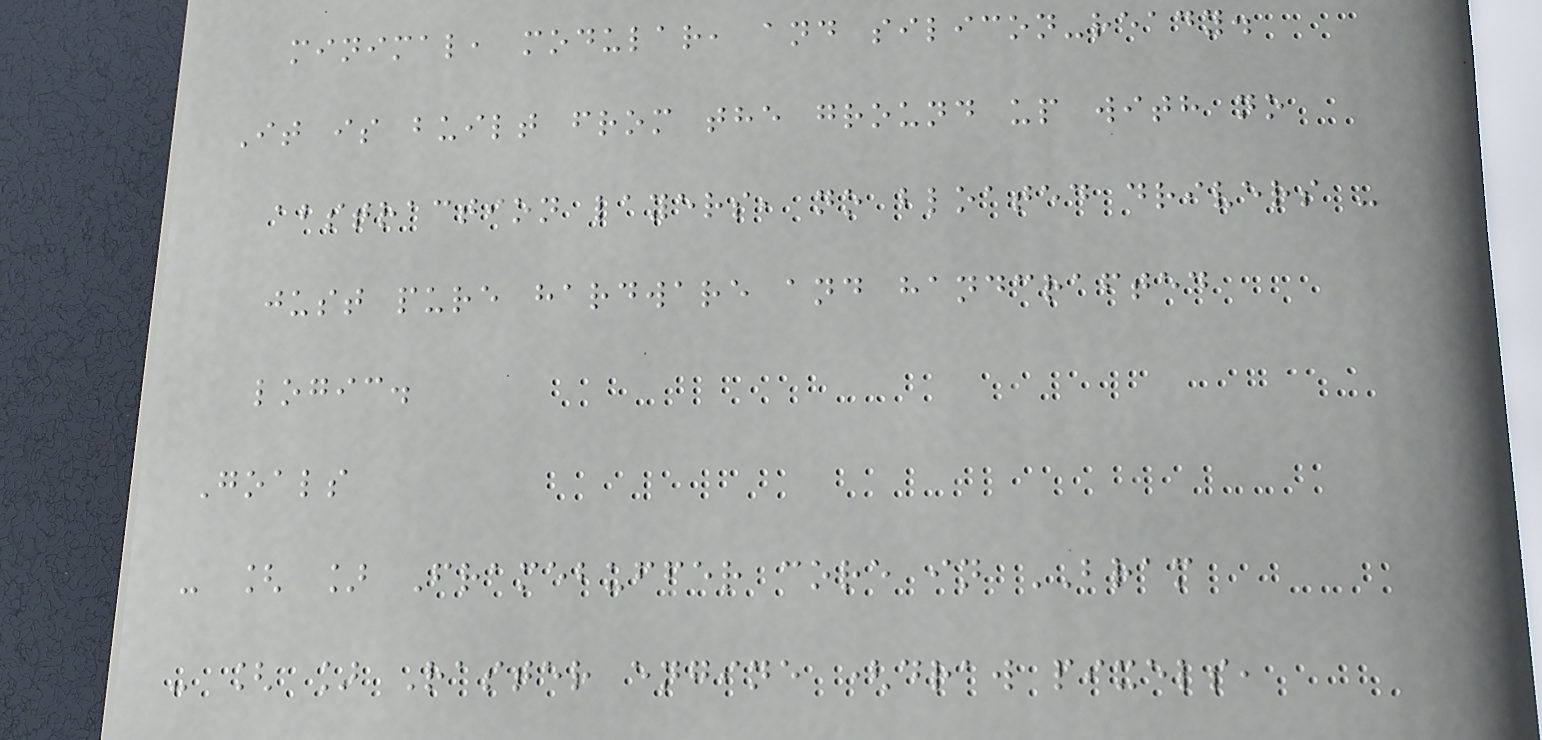minimal, modular, and silicon-ready.
It is built from the ground up with no
abstraction layers, no bloated drivers -
just pure hardware and handcrafted
logic.
Goals
- [ ] Framebuffer core in BRAM
- [ ] Raster engine (draw pixels,
